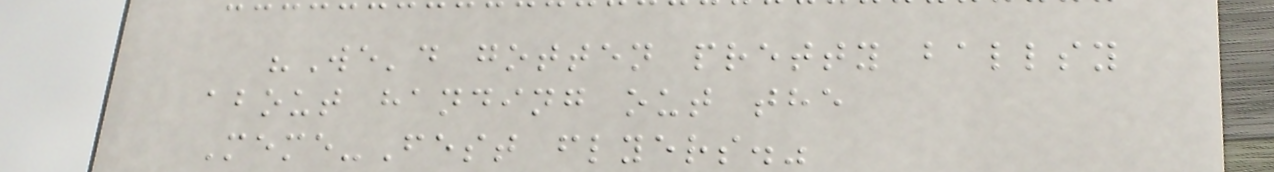"We'd gotten pretty ballsy
about handing out the
Meme-Fest flyers."
